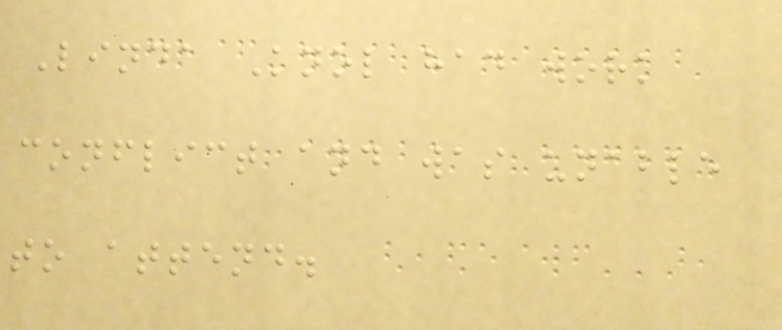Linda Knol had work
conflict and was unable
to attend.
